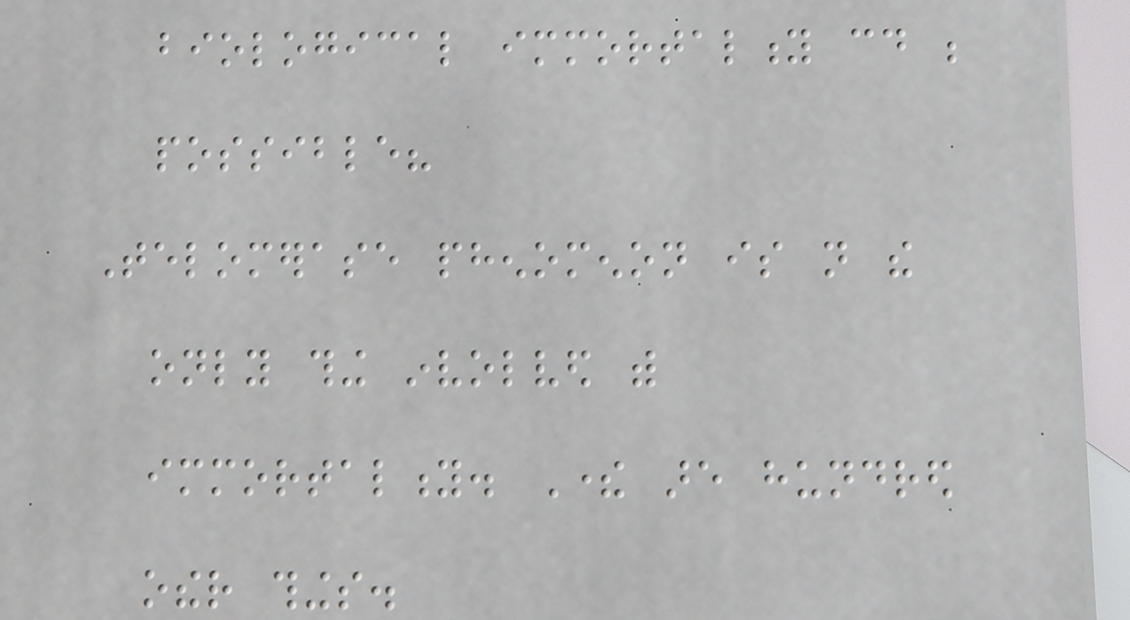biological immortality could be
possible?
Telomerase phenomenon is not the
only thing involved with
immortality. There are hundred
other things.
